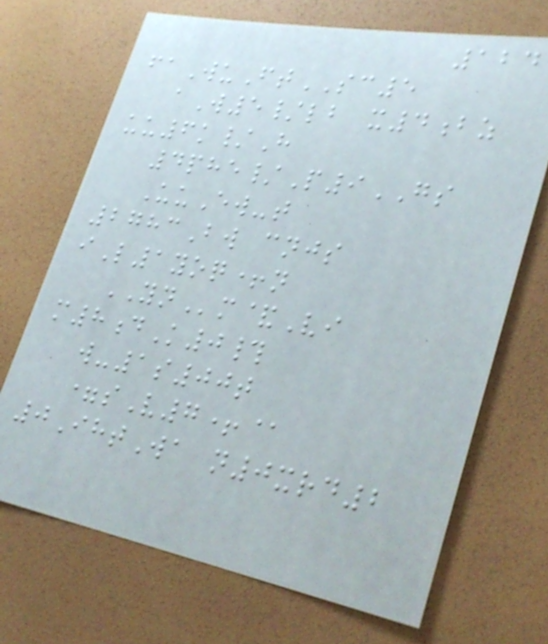124
faWuFtSC5
aW5/lb x4bz
uu6k/H
4phe/P9GS
UuEw-t
2783Bw cnjs
iL1yoq+n
YNm&Vi
m8dK0#
w-1s00t
=sV7+@
0IhtWa n0xrd2
